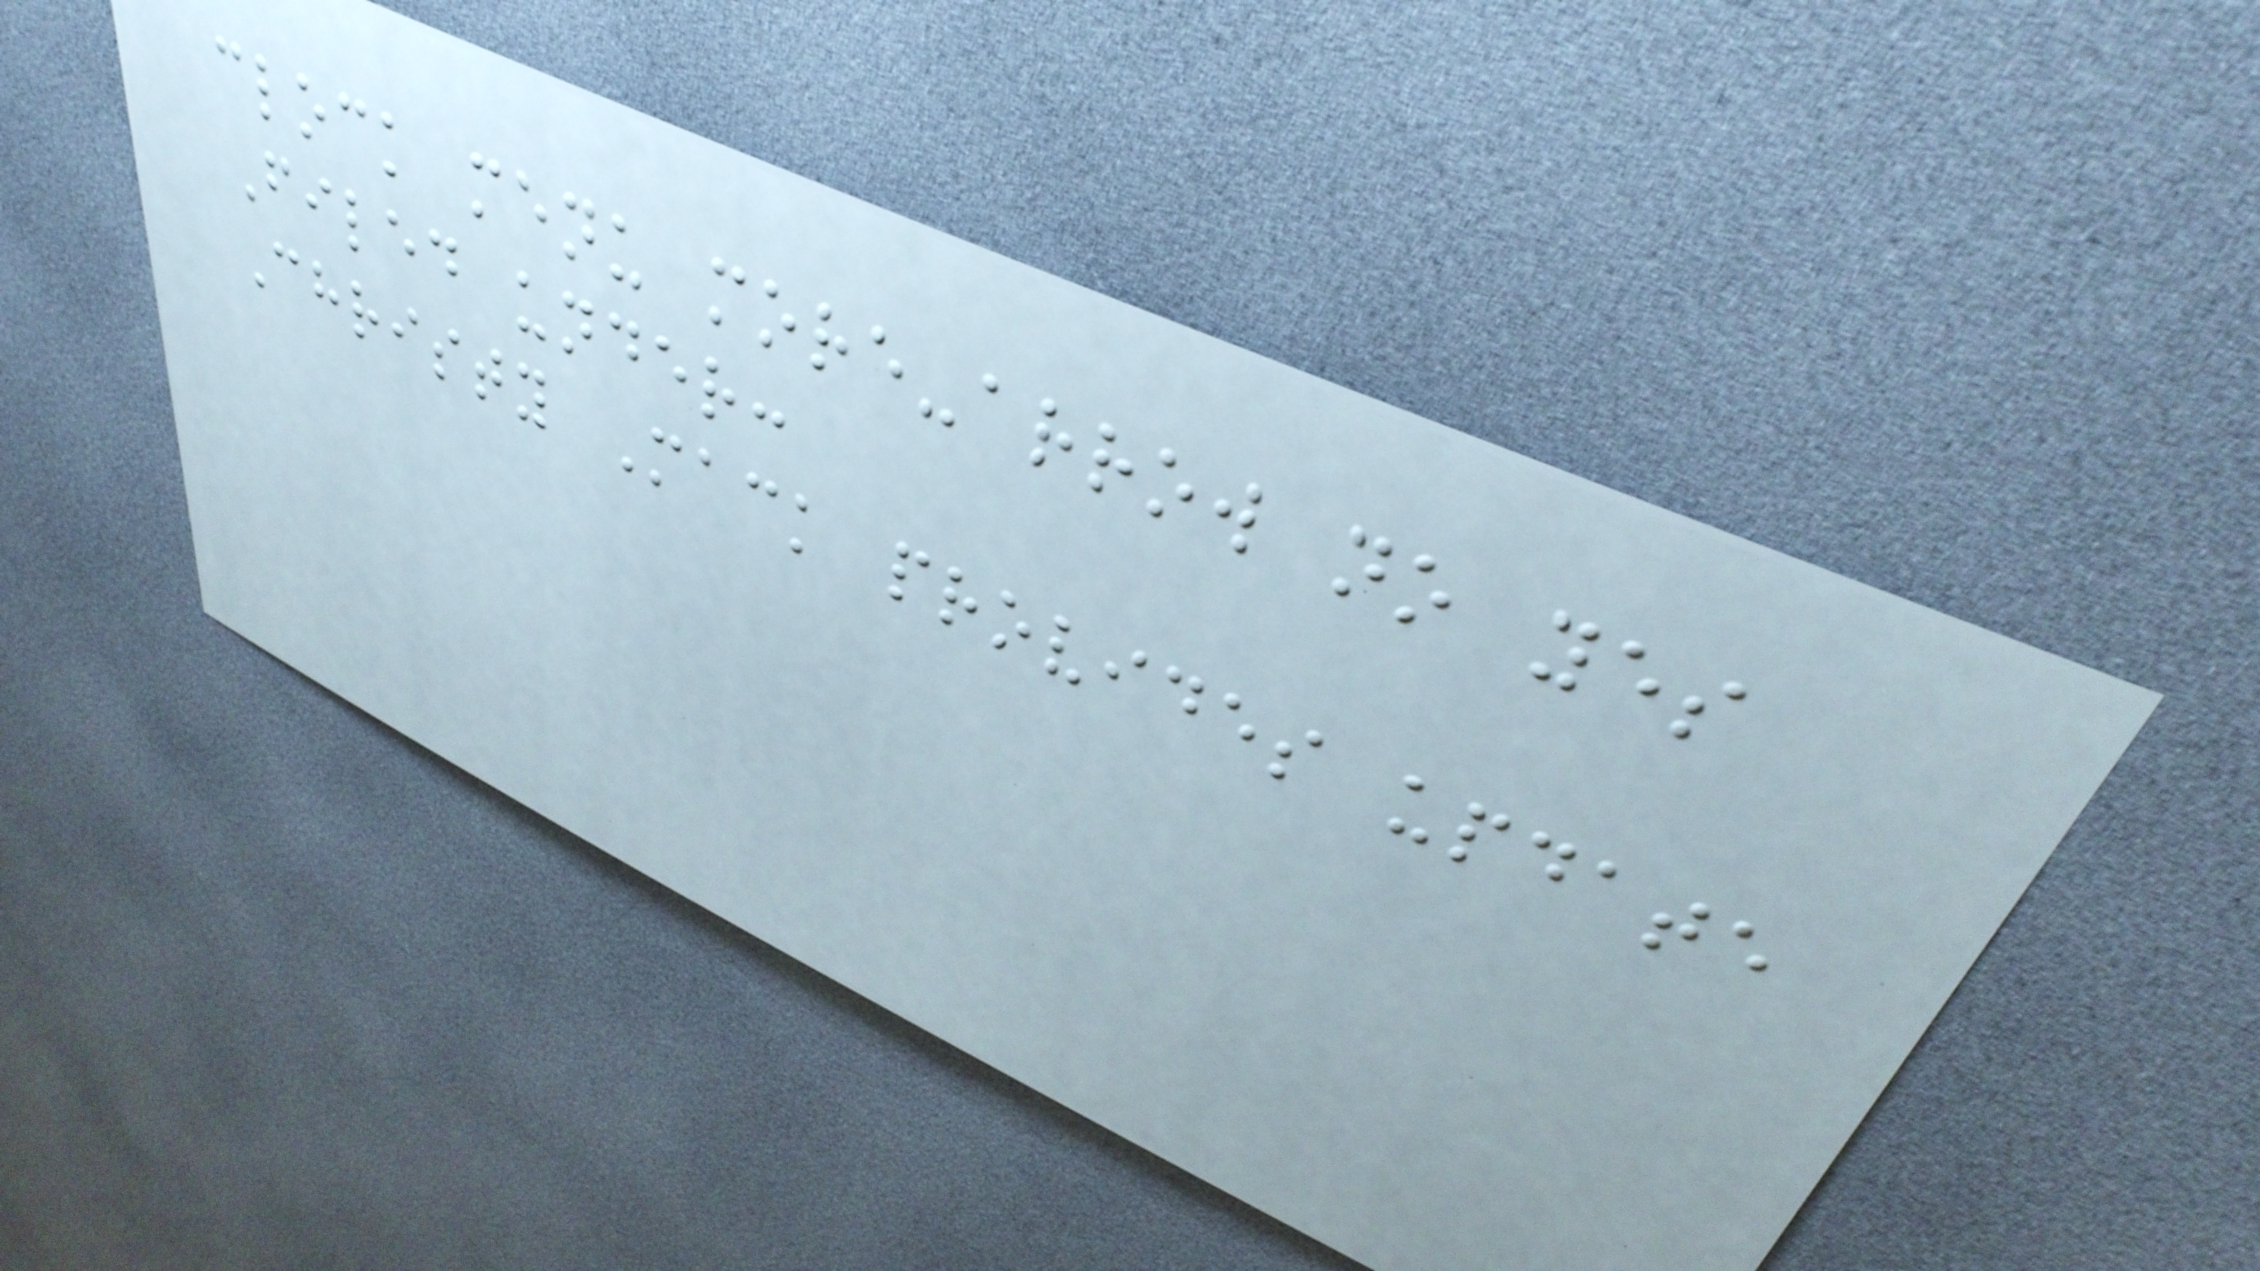clock menu more-arrow no yes
Filed under:
Christy Mack provides update
